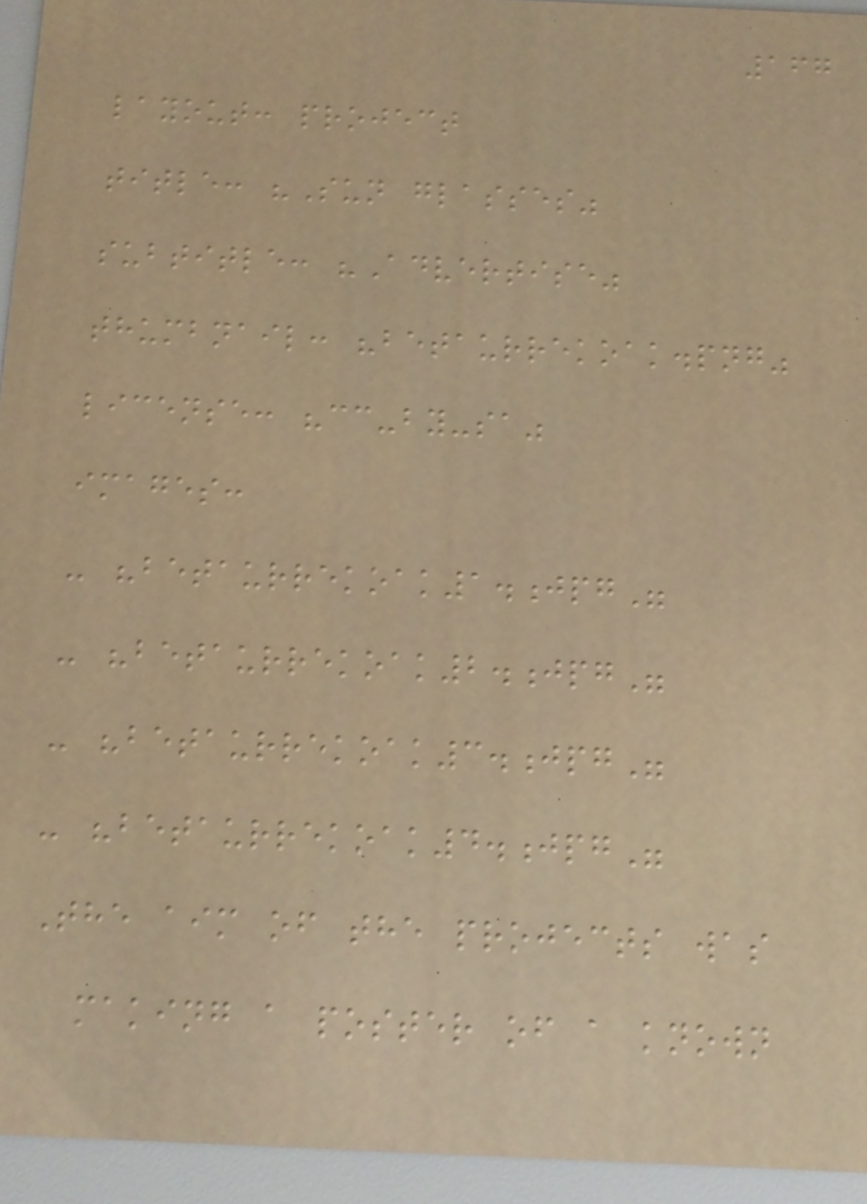167
layout: project
title: "Sun glasses"
subtitle: "Advertise"
thumbnail: "betaurrekoak.png"
license: "cc-by-sa"
images:
- "betaurrekoak1.jpg"
- "betaurrekoak2.jpg"
- "betaurrekoak3.jpg"
- "betaurrekoak4.jpg"
The aim of the projects was
making a poster of a known
